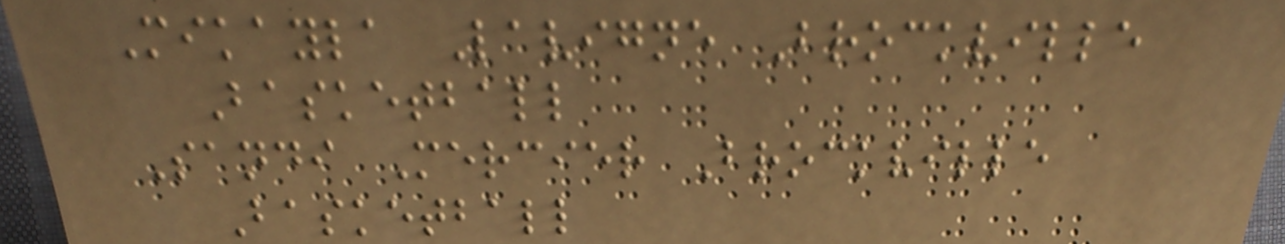Mikayla Lavigne Brockville
Basketball
Sandi Mercier Brockville
Basketball
